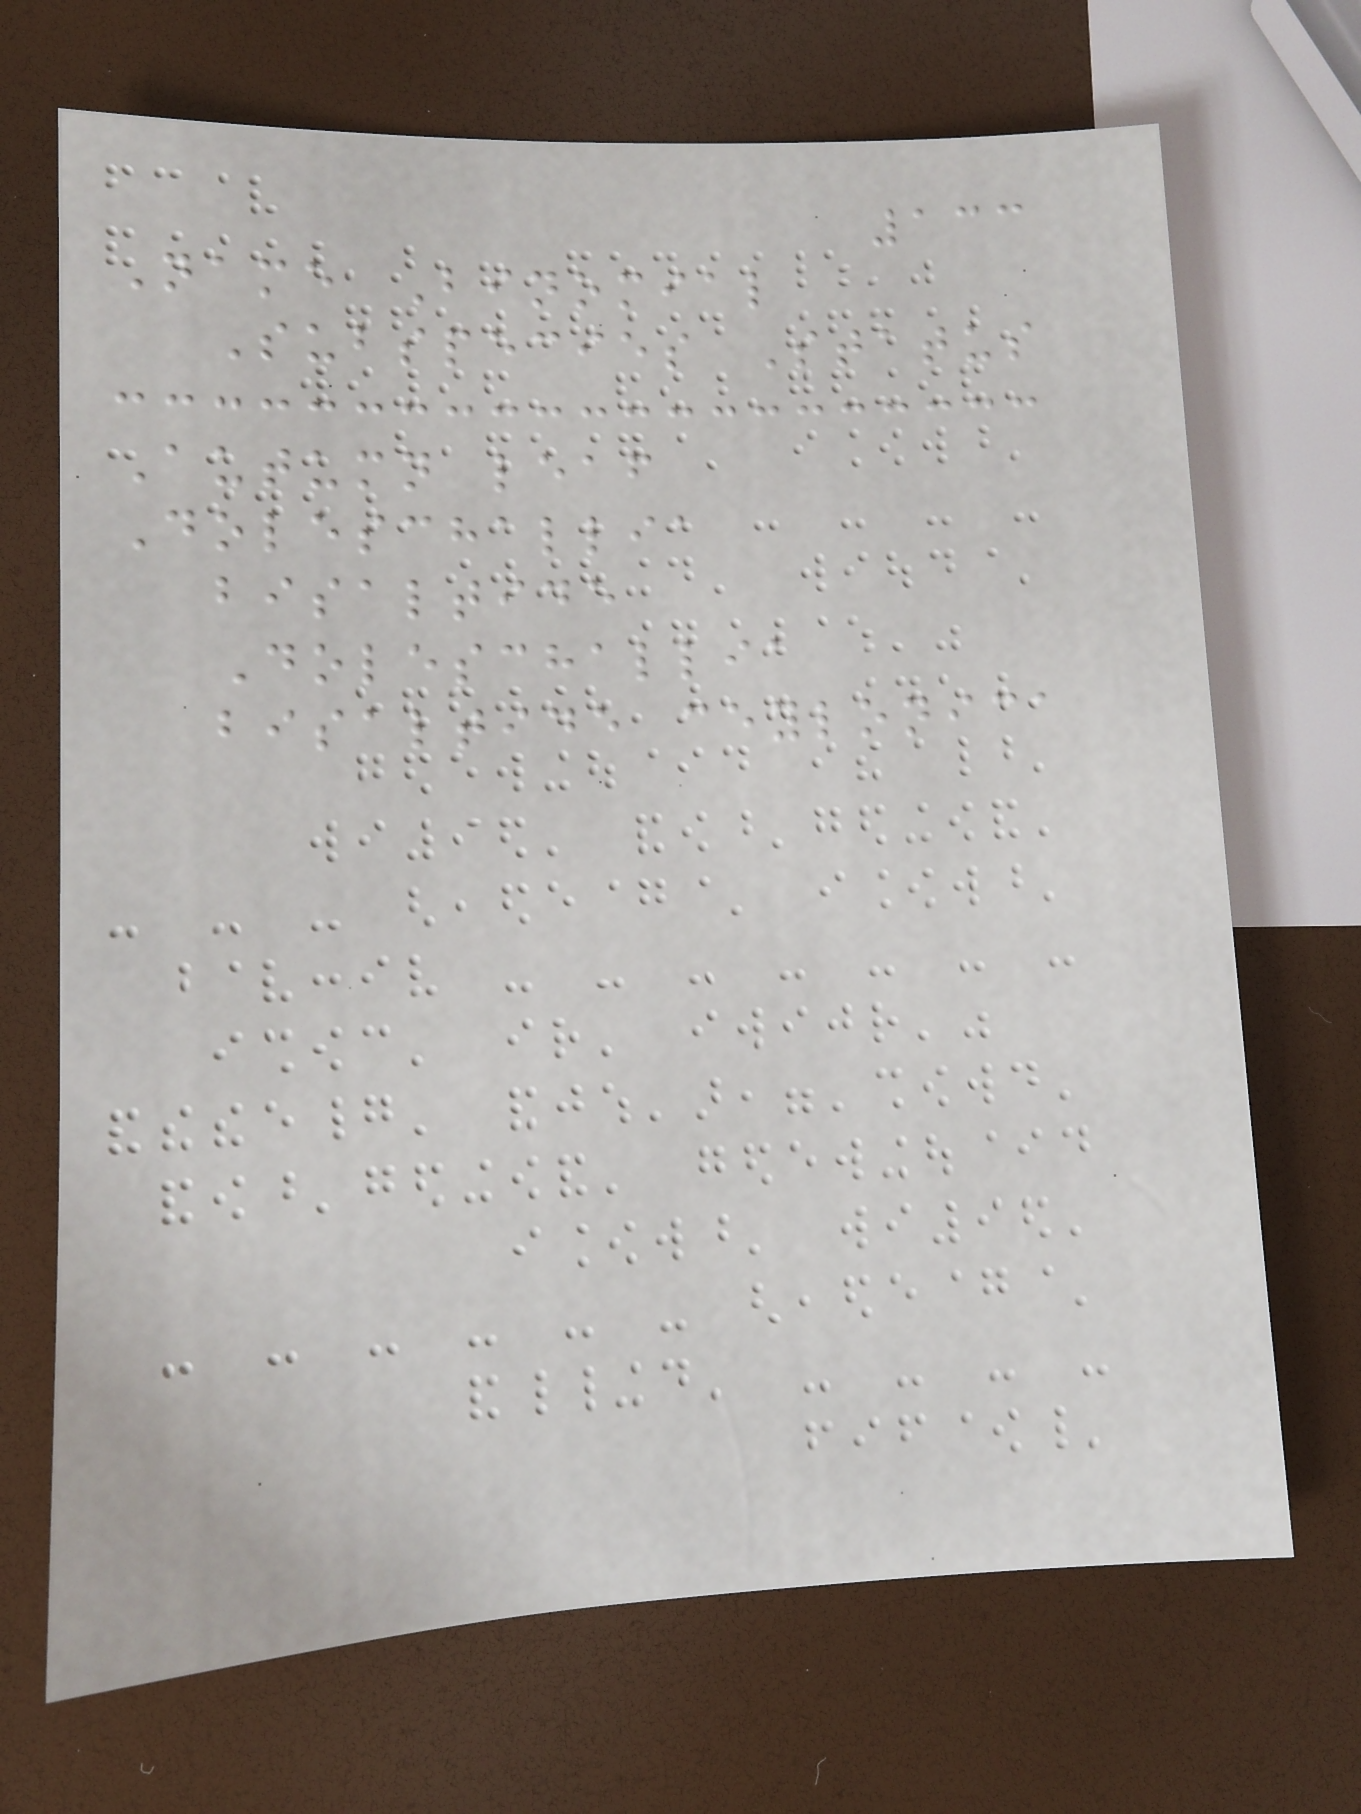133
Name Binomial
Subspecies Status
Autumn leaf
Doleschallia
bisaltide
Doleschallia
bisaltide ceylonica
